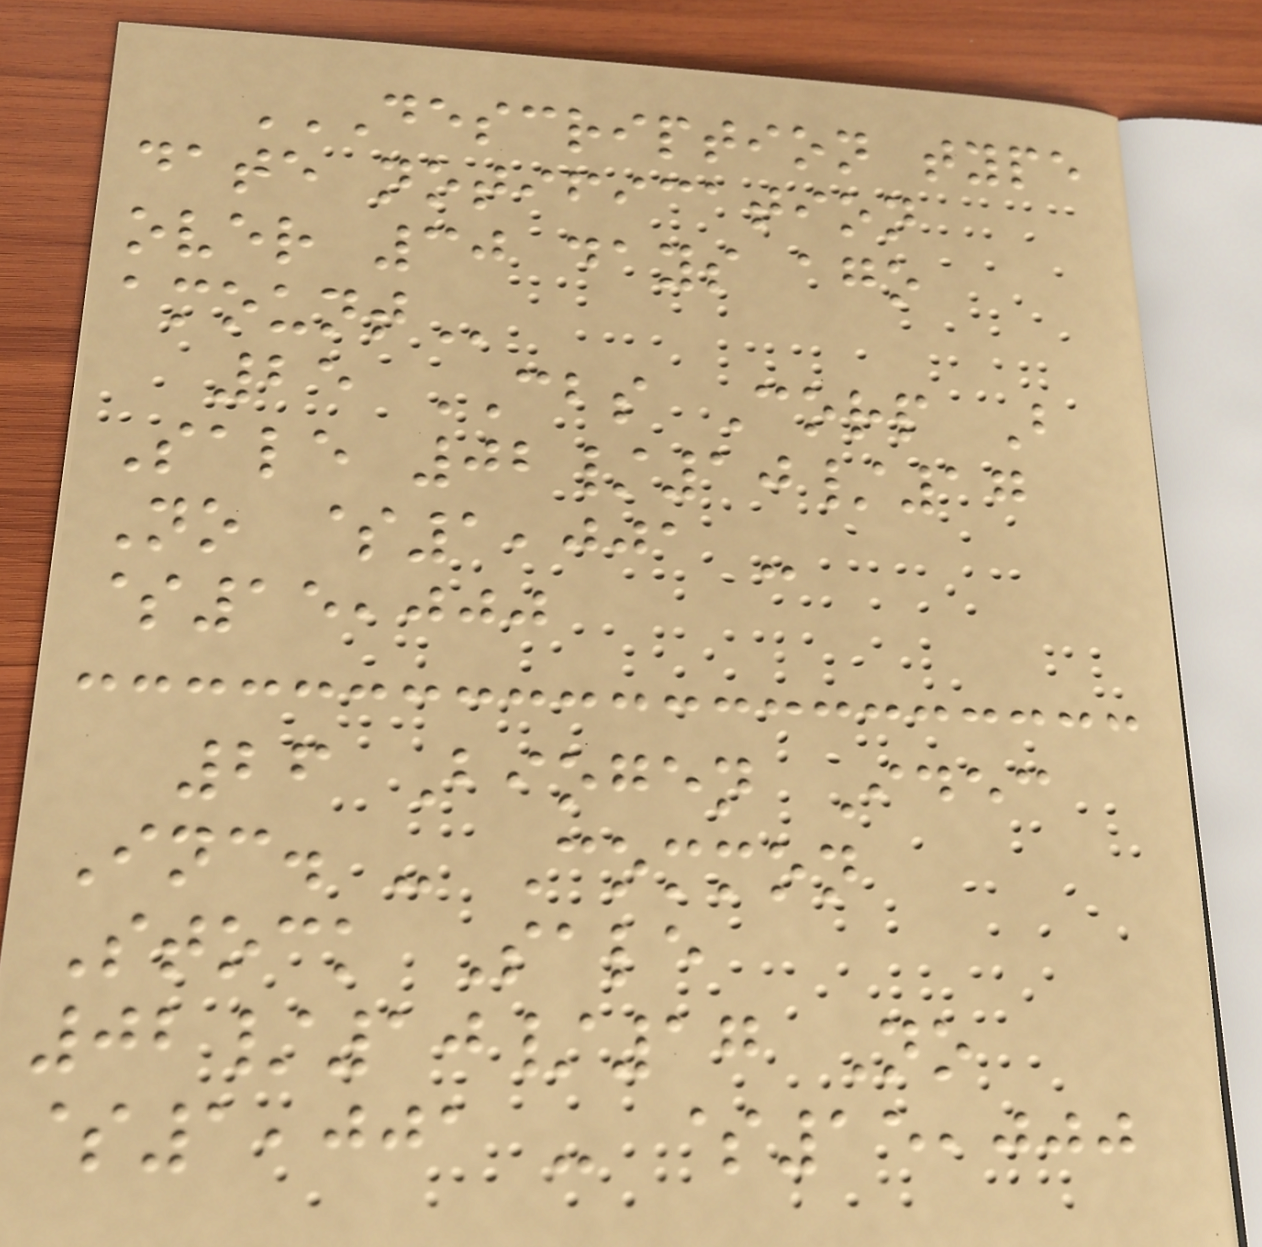DESCRIPTION TYPE
DATE NOTIFICATION
OVER 30 DAYS AGO
AMOUNT
25 CBS Corp B
Sale 02/10/17
No $1,001 -
$15,000
26 Biogen Idec
Inc. - Common
Stock Sale
02/10/17 No
$1,001 - $15,000
